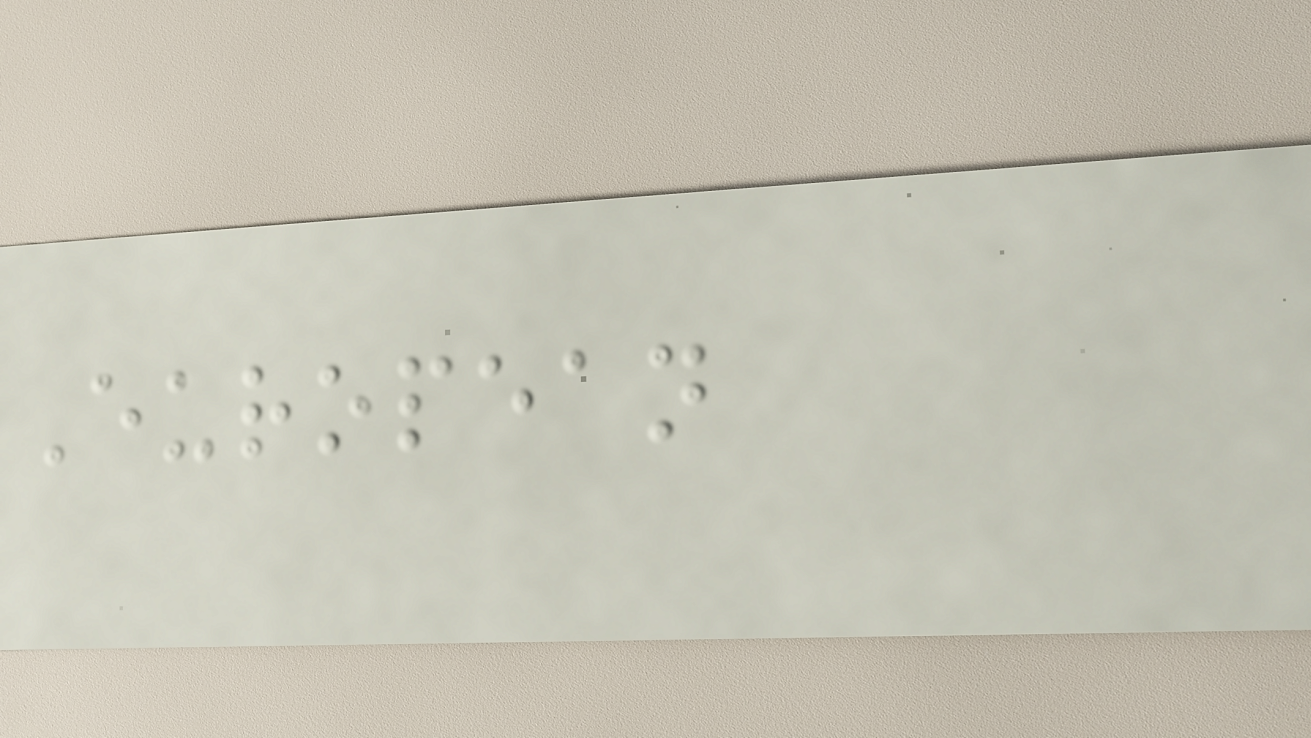European
